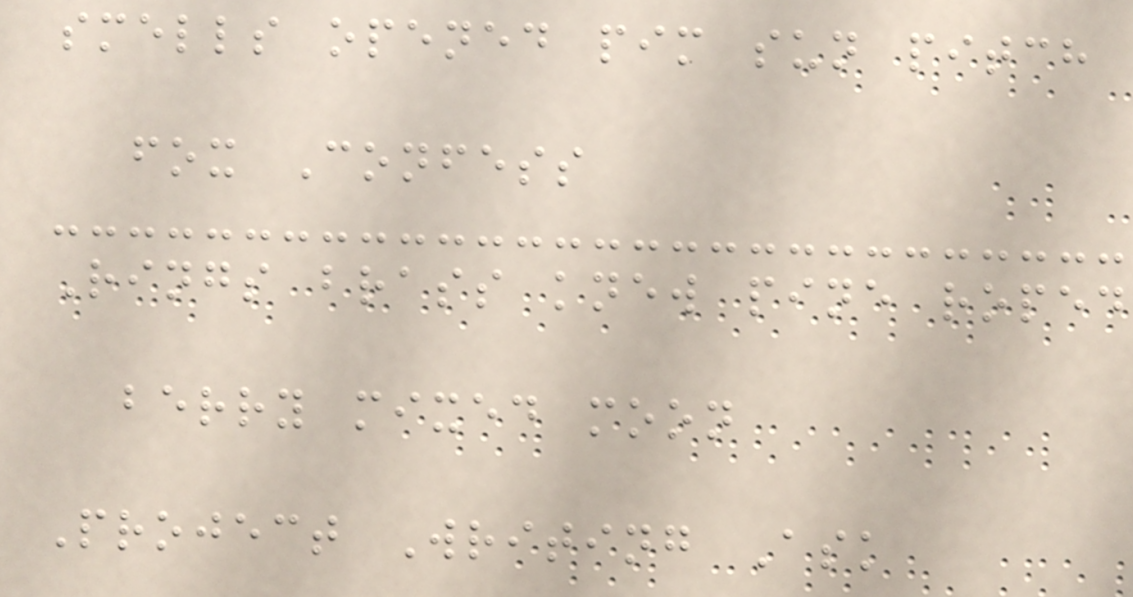smells opened pim sun pitch
fox Confess
Rings brass knew pine roped
berry mixed moon
Project Writing Ask
